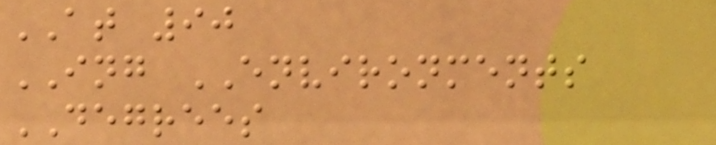AT 90
ING ENVIRONMENTS
DEGREES
